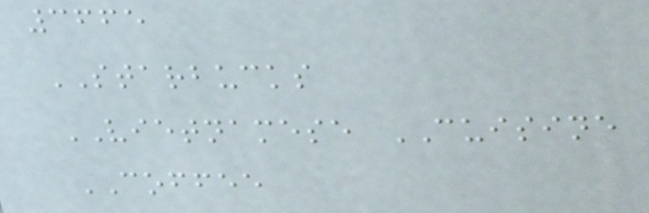3665
STARBUCKS
VIETNAMESE CUISINE
COFFEE
